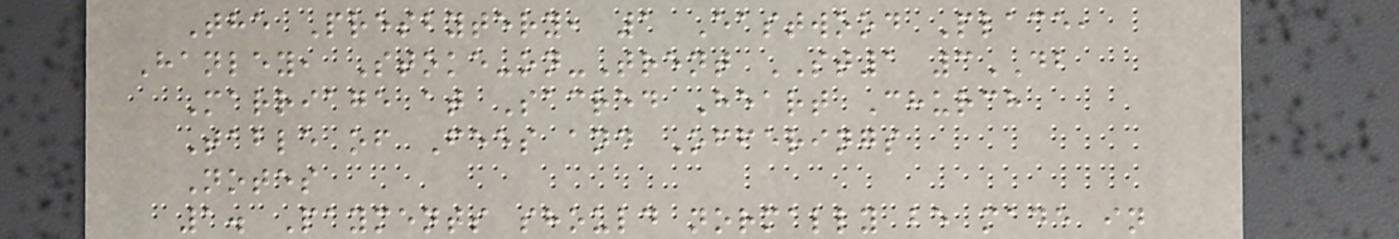The Presbytery, 1 Eastwood Place,
Hanley, Stoke-on-Trent ST1 3DB
Marriage at Sacred Heart Church
Table of Fees and Offerings
Notes
1. Payments should normally be made in
